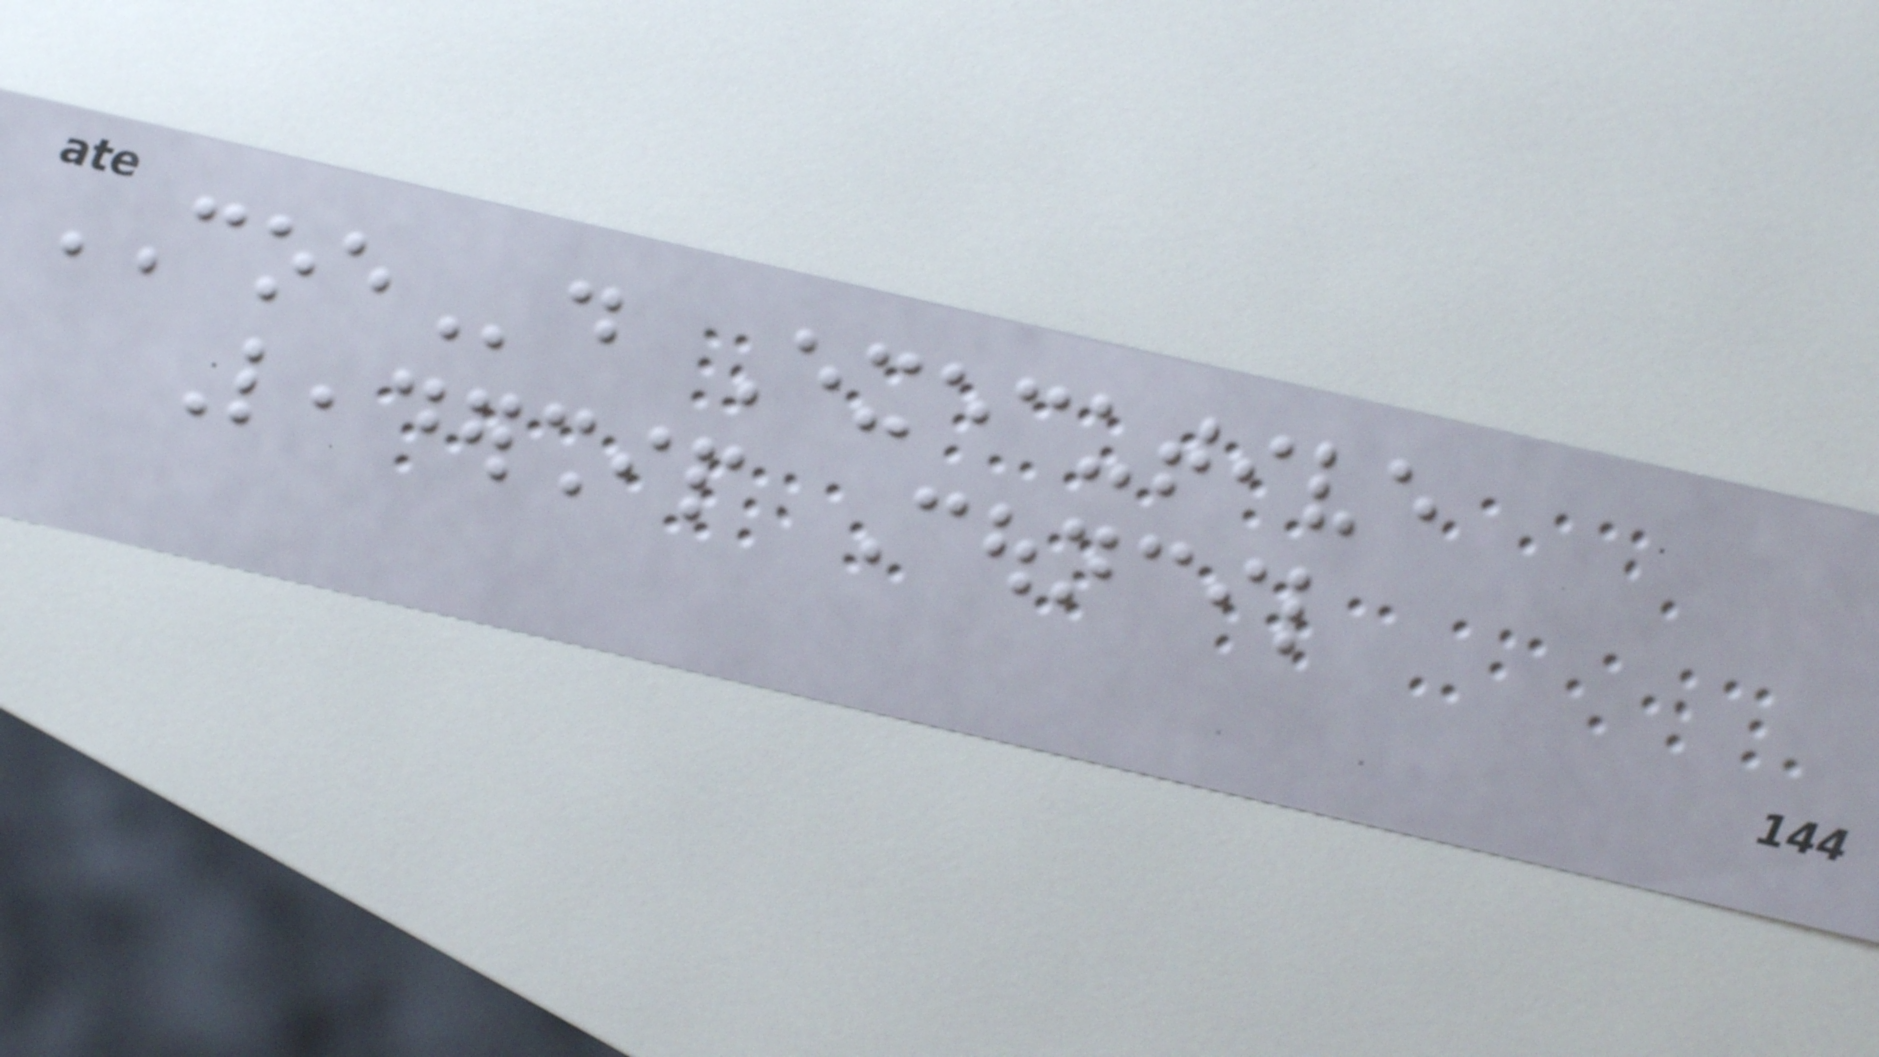COEd Executive
Leadership Council
